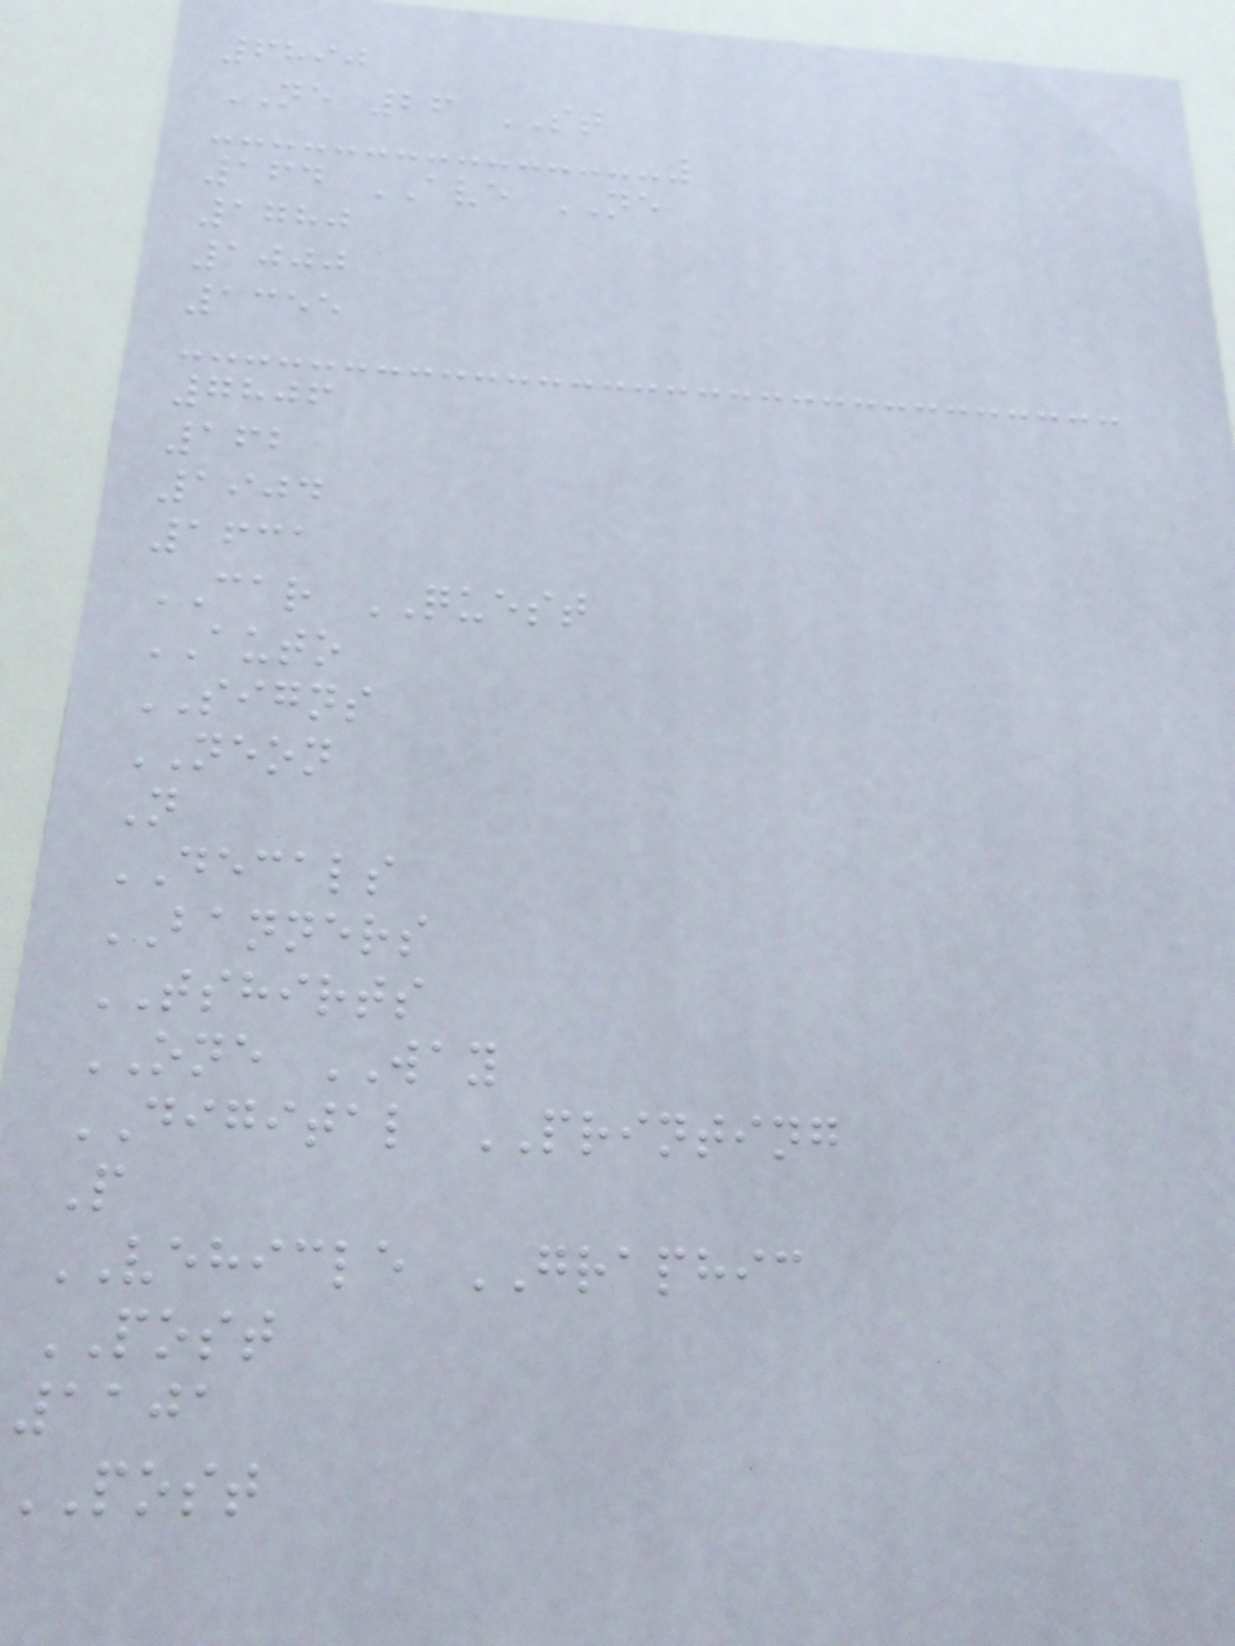6890
NE 26 ST
164 AVE NE
1780
1000
1355
7806
162
1904
1631
CAR QUEST
AUTO
SIGNS
NEON
N
DECALS
BANNERS
TSHIRTS
ONE WAY
DIGITAL PRINTING
P
VEHICLE GRAPHIC
POST
1101
post
